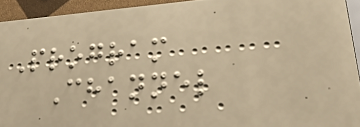Program
Channel
